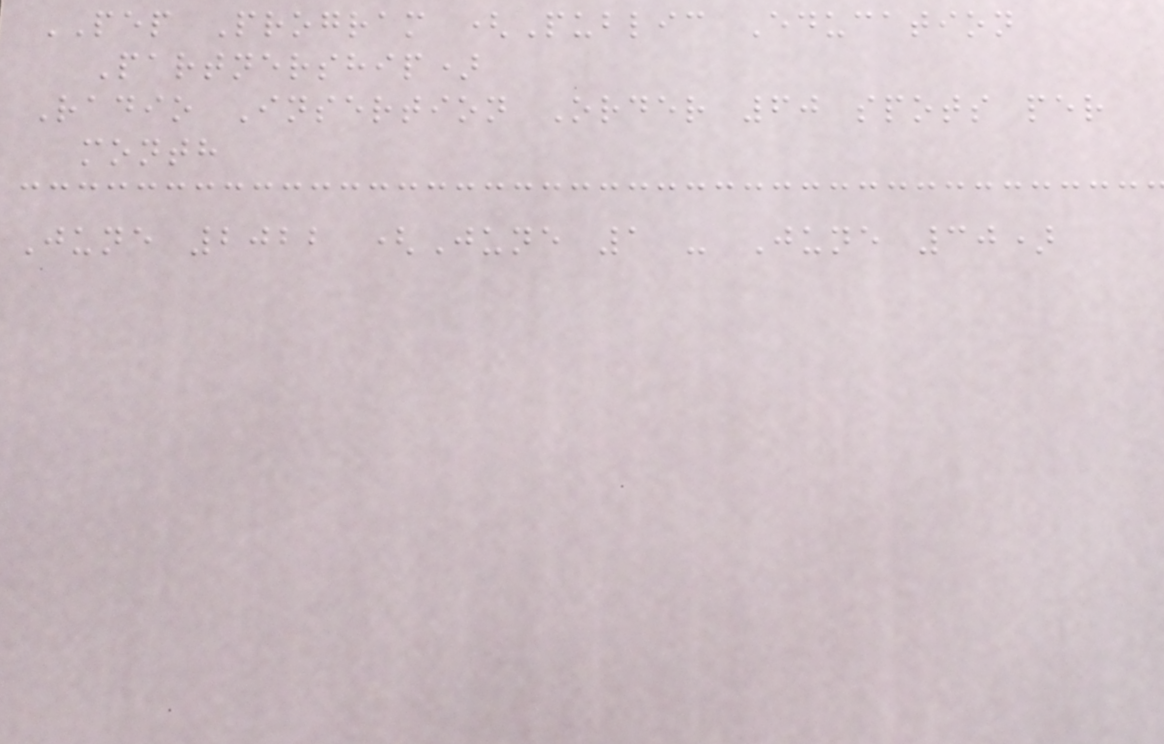PEP Program (Public Education
Partnership)
Radio Insertion Order 60 spots per
month
June 2022 (June 1 - June 30)
